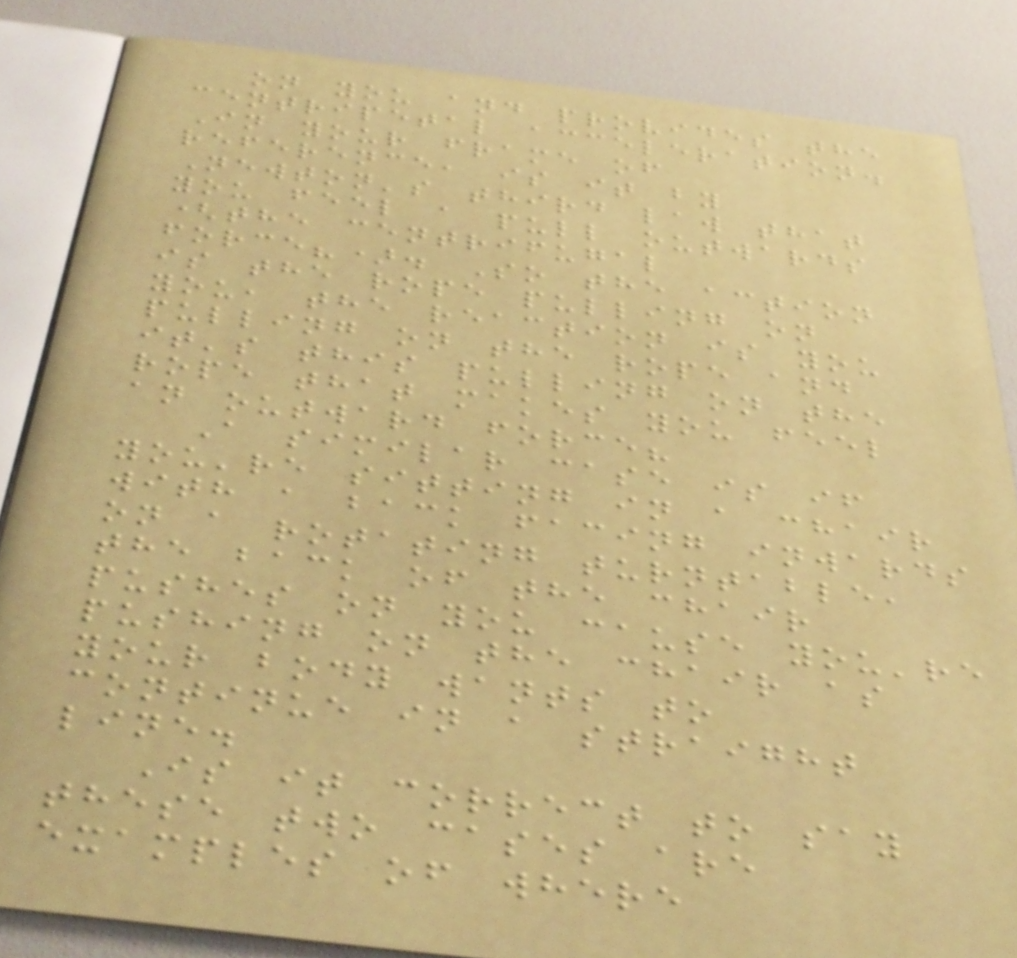on you and provides the
centripetal acceleration.
In your frame of
reference, is it by
Newton's third law that
you feel a pull outwards
(the centrifugal
force?). So the action
is the rope pulling on
you, the reaction is you
pulling on the rope and
it's this pulling on the
rope that makes you feel
an outward force?
A similar case is if
you're sitting in a chair
with a back facing inwards
on a rotating turntable,
the back of the chair
pushes on you cause you're
pushing on the chair as
your body wants to
continue in a straight
line.
Is it correct to say
these two cases are
examples of where
